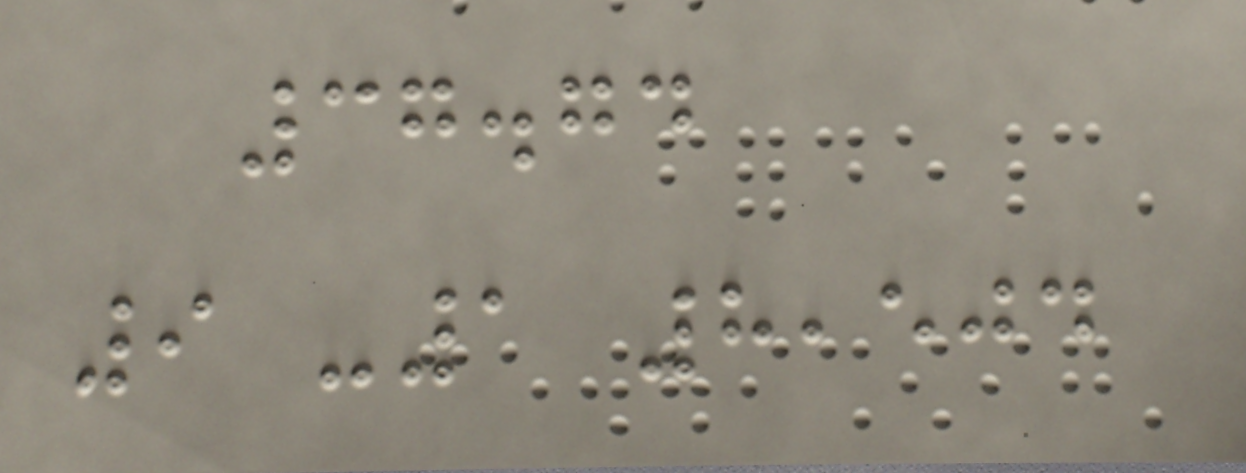37.74
9 -1 8,504
